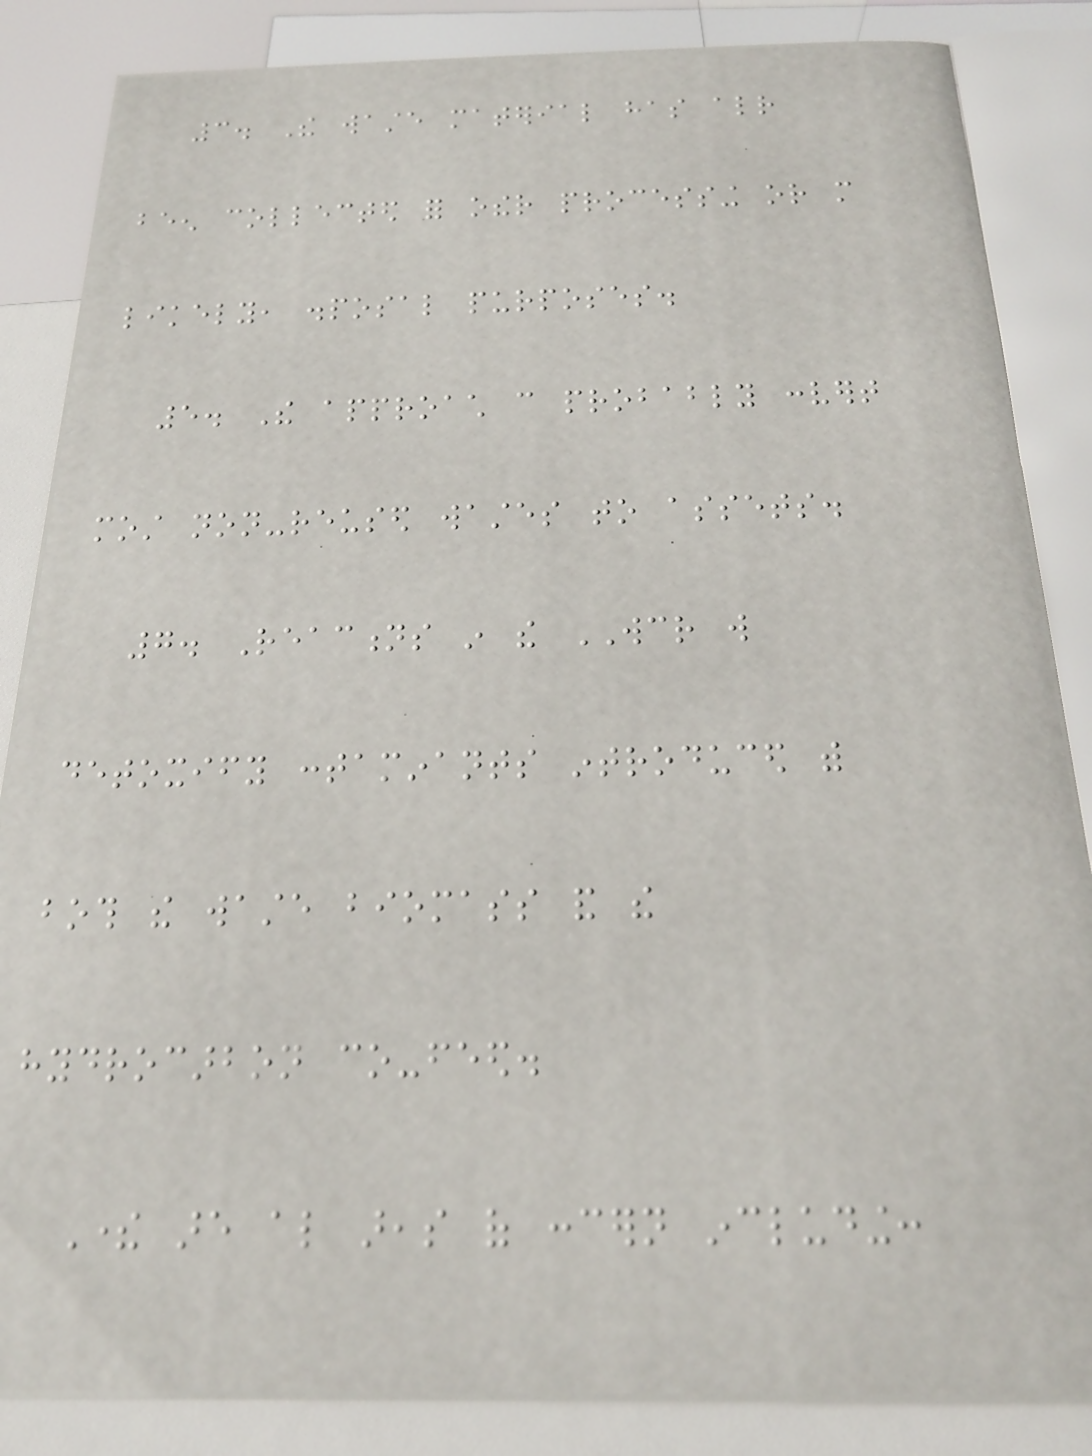3. The waste material has already
been collected for other processing or more
likely, disposal purposes.
5. The approach can probably convert
most non-reused wastes to assets.
7. Reactions in the WCR will
detoxify contaminants introduced with
both the waste biomass and the
hydrocarbon co-feed.
There are also areas of concern including:
